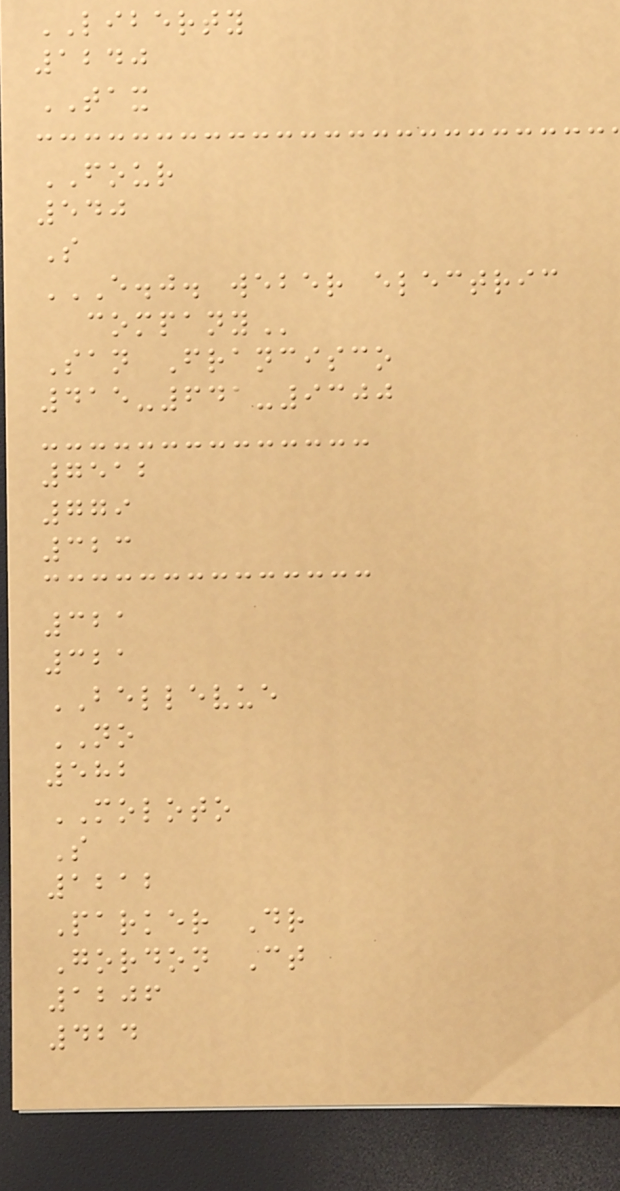LIBERTY
1240
TAX
FOUR
540
S
E.J. WEBER ELECTRIC
COMPANY
San Francisco
415-641-9300
7512
779
323
321
321
BELLEVUE
NO
582
MOLOTO
S
1212
Parker Dr
Gordon Ct
1206
424
